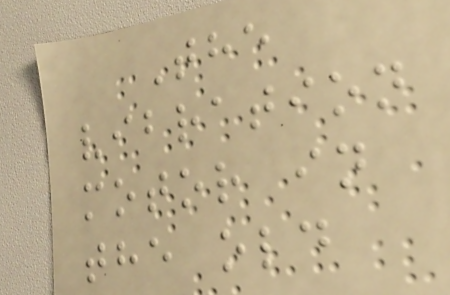The
vibration
motor in
the old
